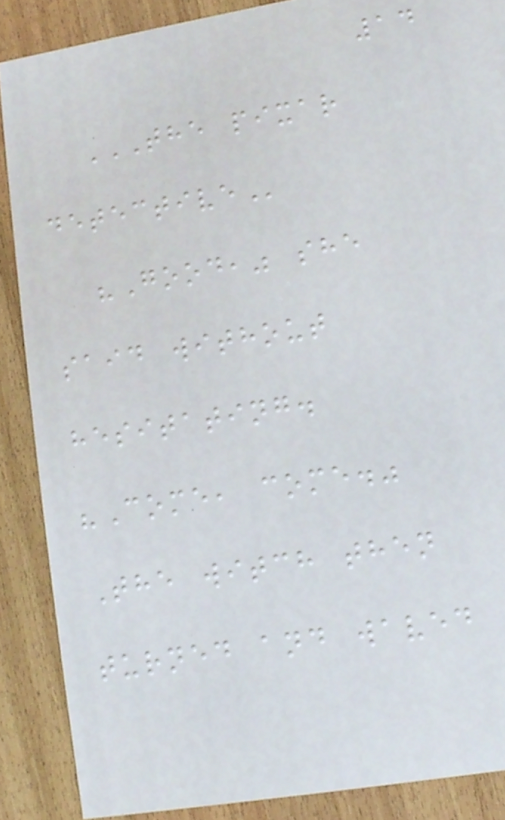14
THE PIXAR
DETECTIVE
"Good," she
said without
hesitating.
"Come, come."
The witch then
turned and waved
